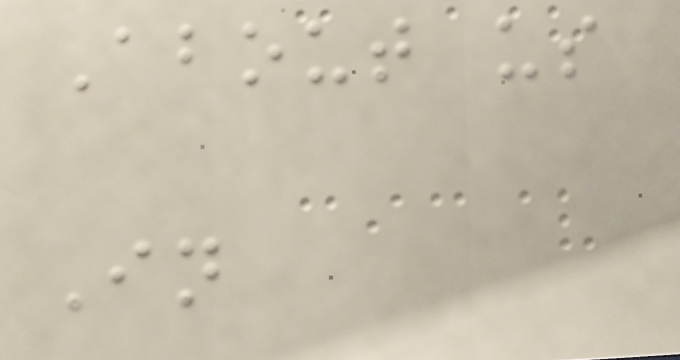About us
In
